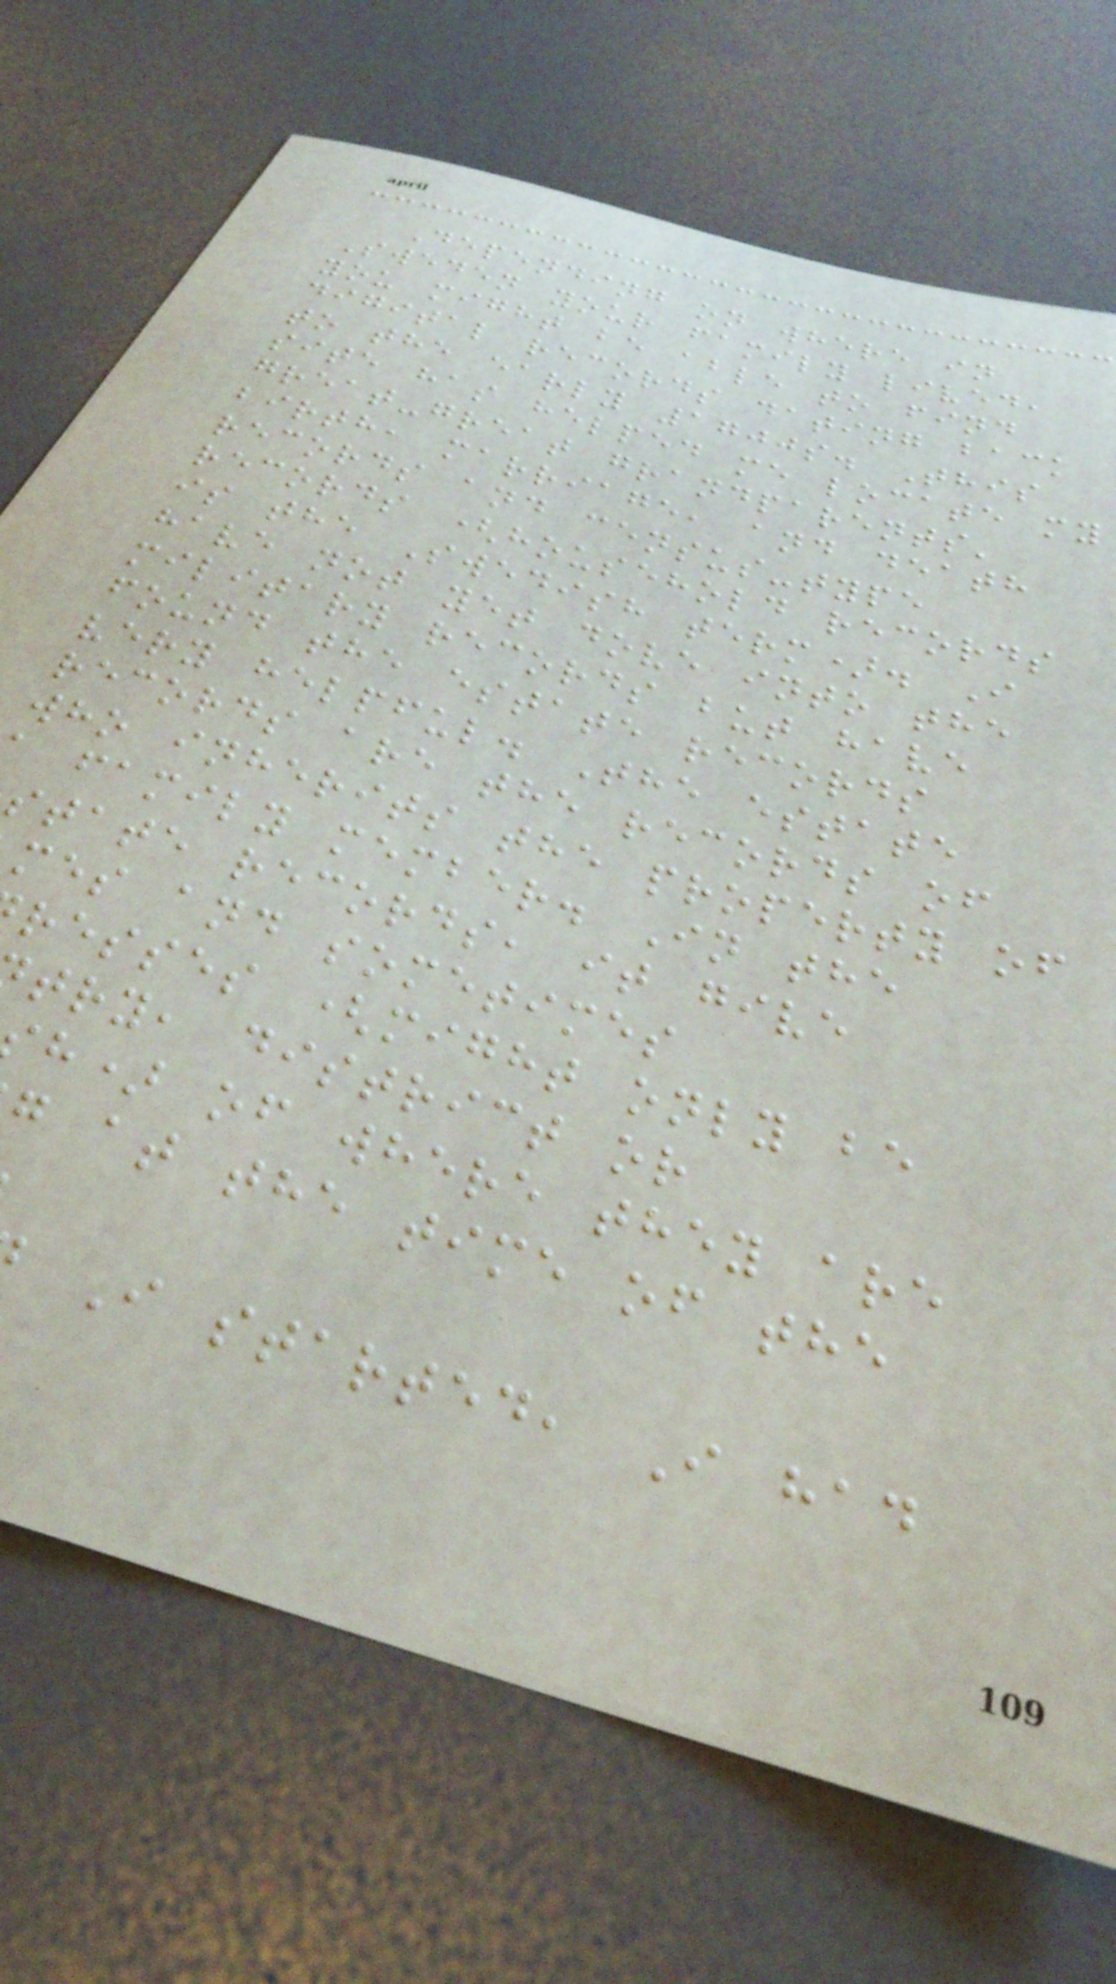Depending on where in
Sweden your family lived,
you might be able to find
digital records dating back
to the early 1700s. This
site has helped me locate my
great-great grandparents'
birth, marriage, and death
records and census-type
records (household records
is the Swedish term). I
have not yet dove into the
military records but have
found the estate records
very helpful. The estate
records are the records of
who inherits the property of
family member. In the
state records, it give
mes and sometimes
resses (might only be
try, district or
h) of where they are
g at the time of the
I started, I had
